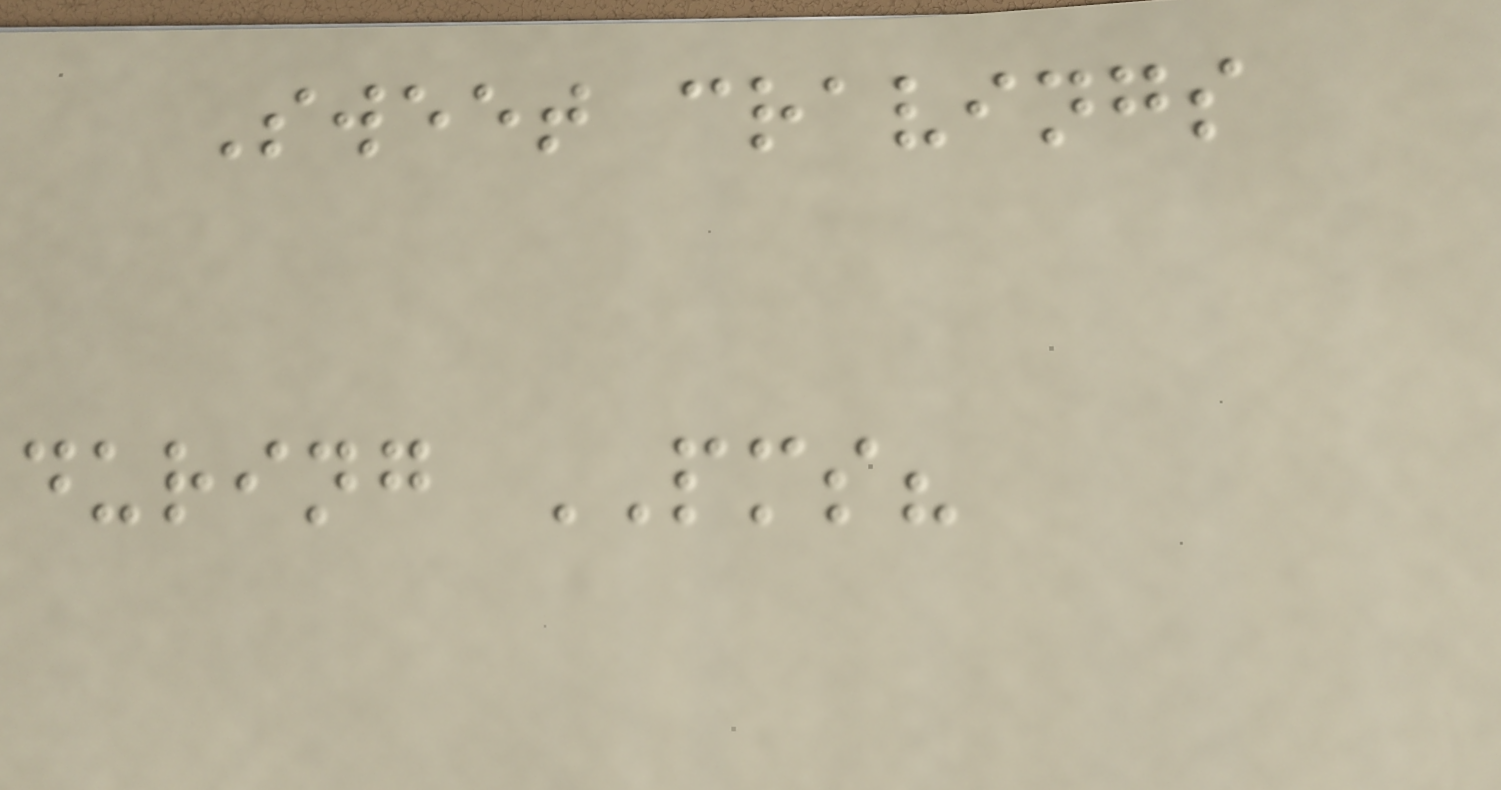Sweet cravings
during PMS?
